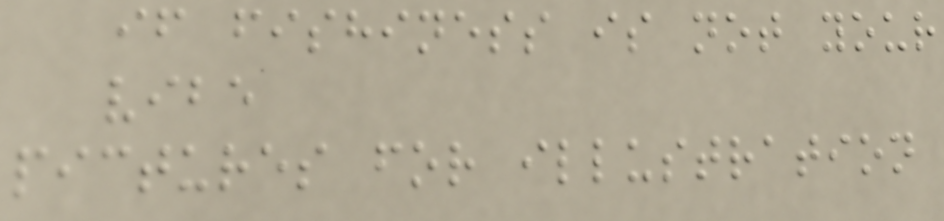if fishiness is not your
vibe
pictures for illustration
